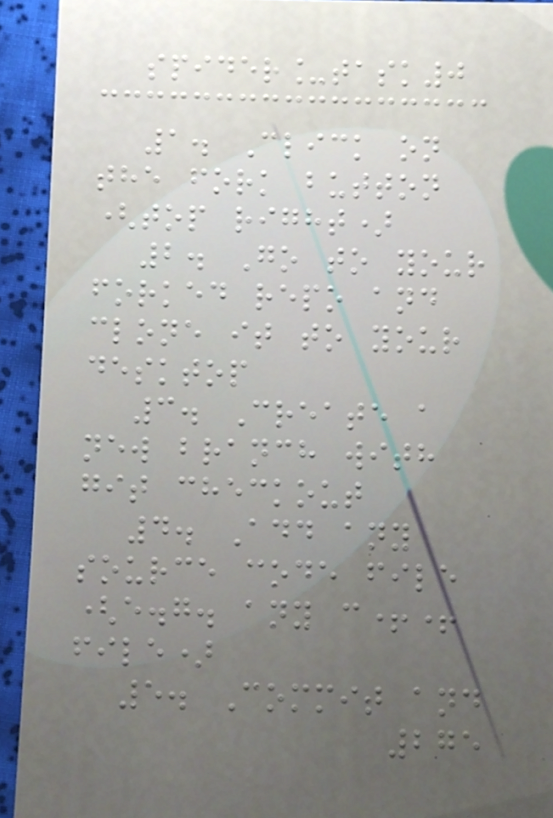spider_task0
1. Click on
the fork button
(top right)
2. Go to your
forked repo and
clone it to your
desktop
3. Create a
new branch with
git checkout
4. Add any
source code file
(e.g. any c++
file)
5. Commit and
275
